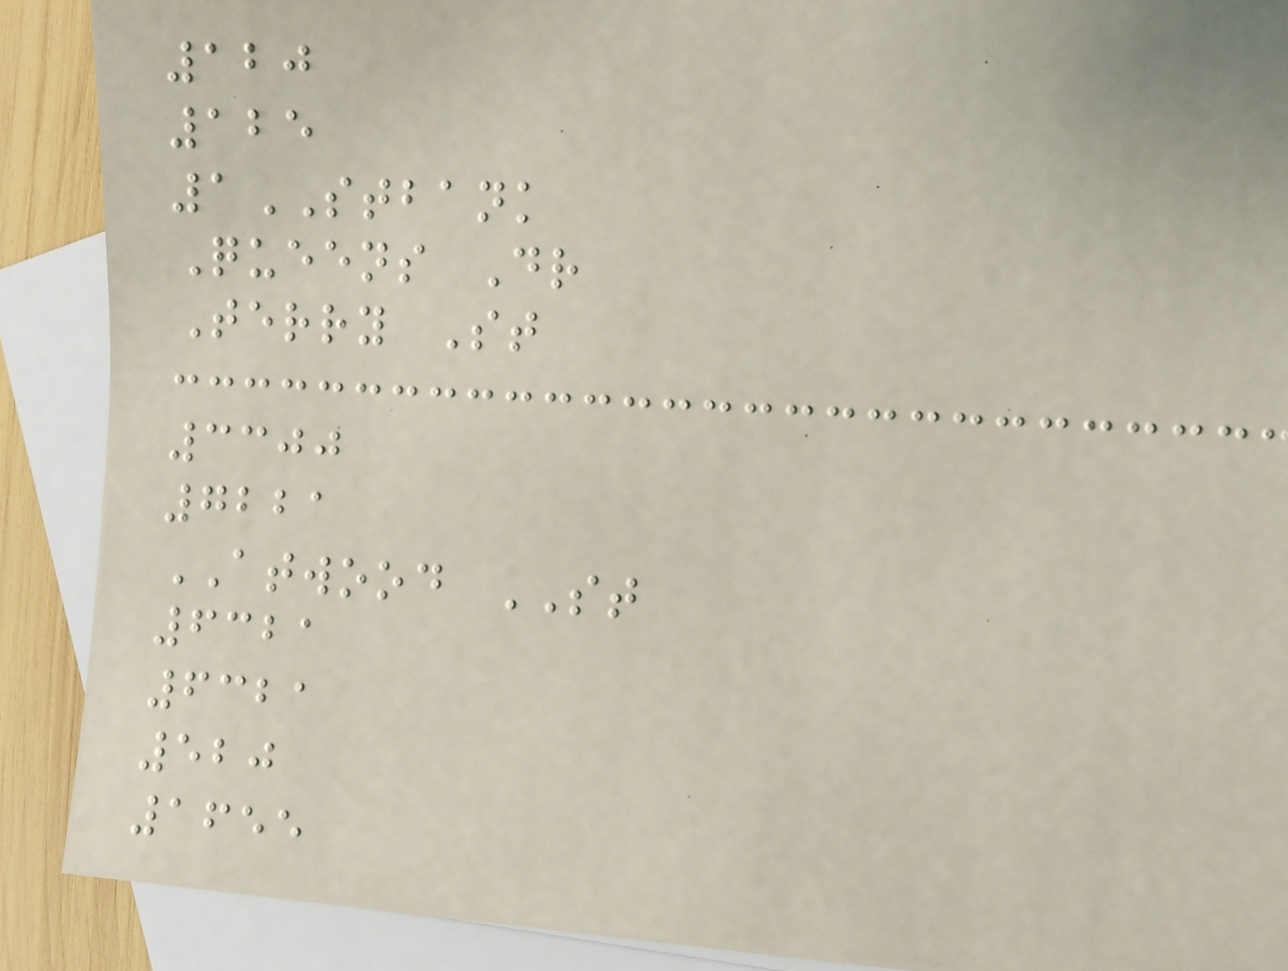120
125
1STBANK
Queens Dr
Terry St
3300
7221
ATWOOD ST
6321
6321
520
1655
